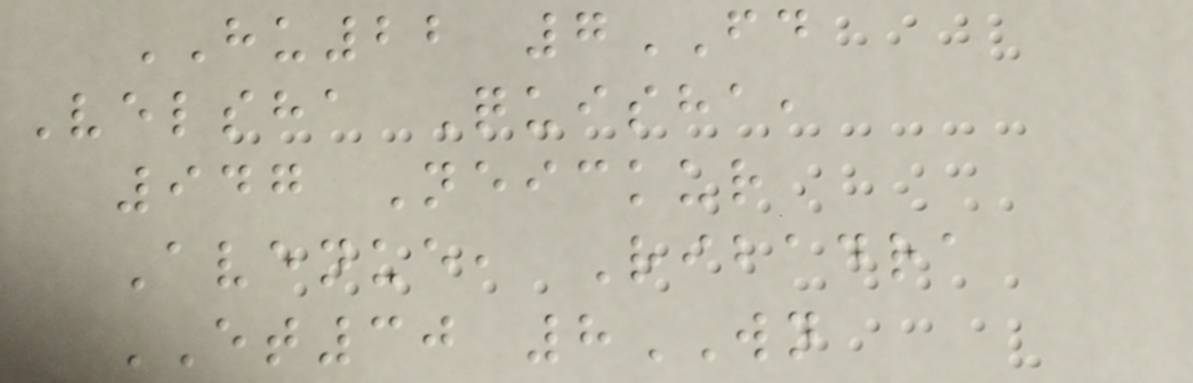HU22 7FD
Velsha Quisha,
947 Neickur
Avenue, Ribadra
ET30 8WN
